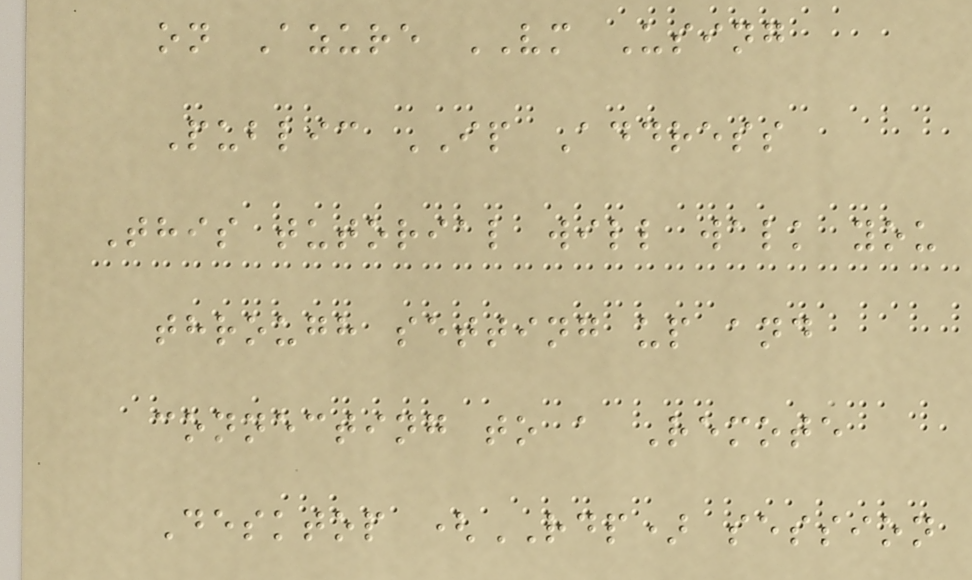on Azure VM Using
Public IP Address
This tutorial will walk you
through setting up and
connecting to a Remote
Desktop (RDP) session
